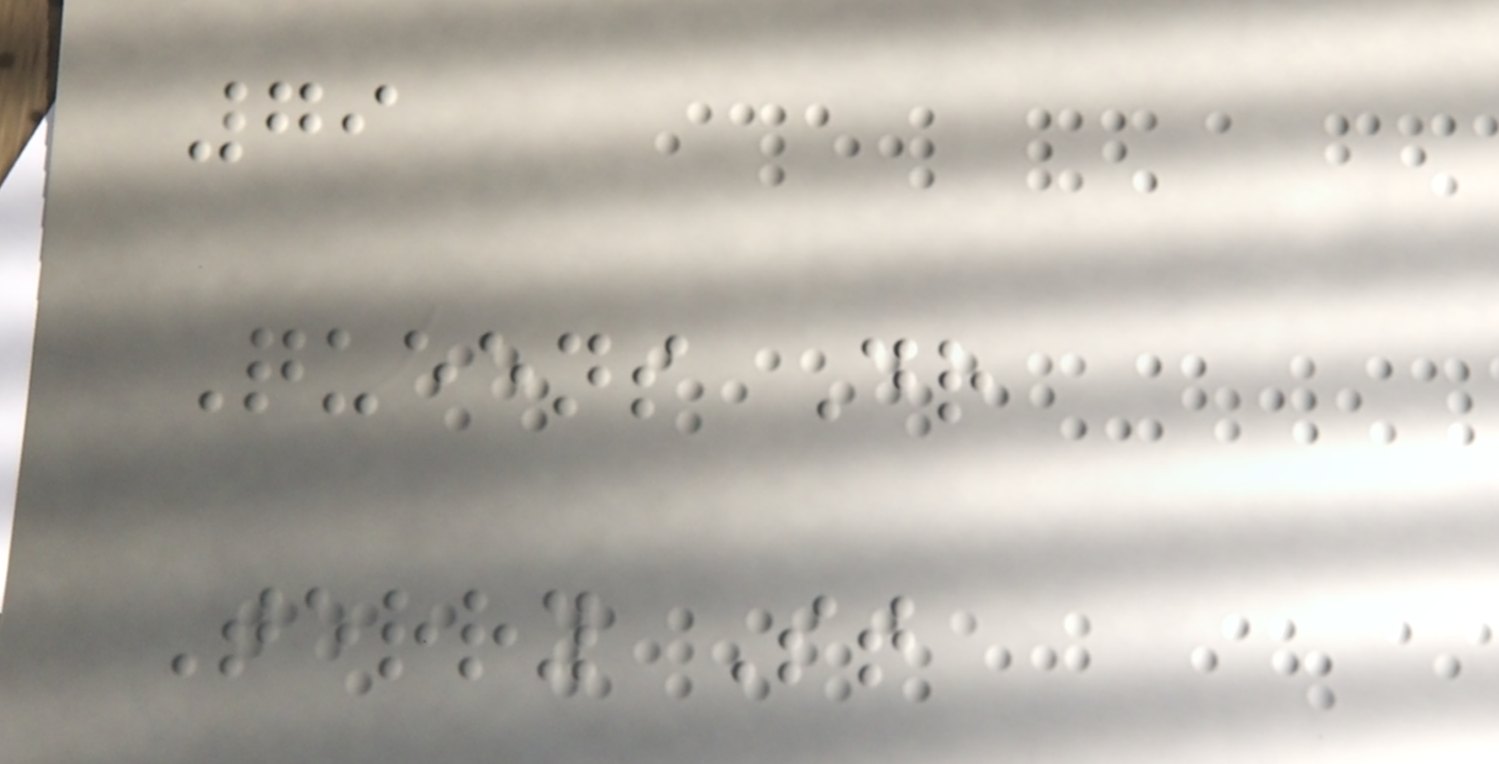79
Queens Dr
Terry St
